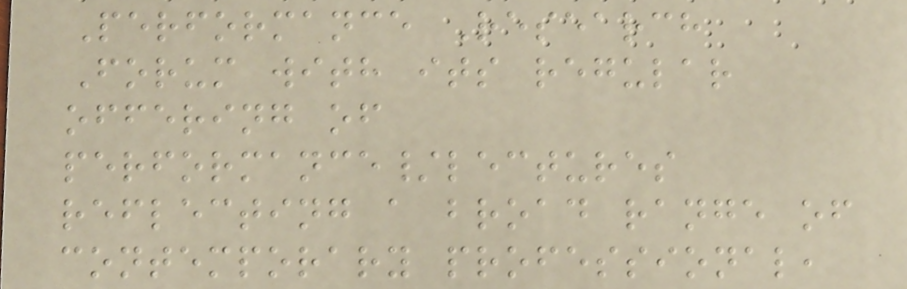Performance Research
Forum with its regular
offering of
performance/lectures
reflecting a broad range of
contemporary professional,
